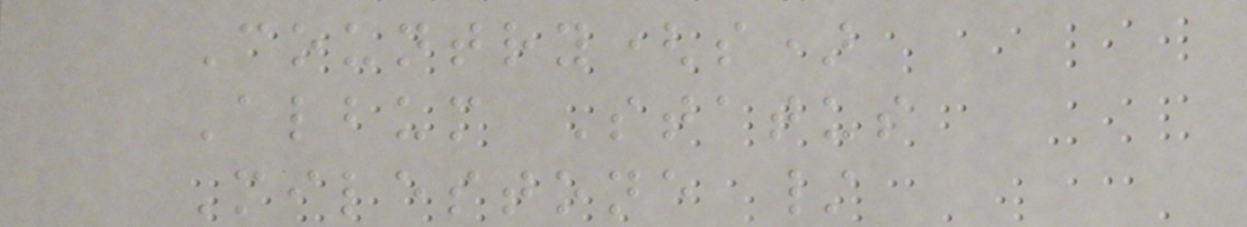Country(s)
Album Status
Milestone /
